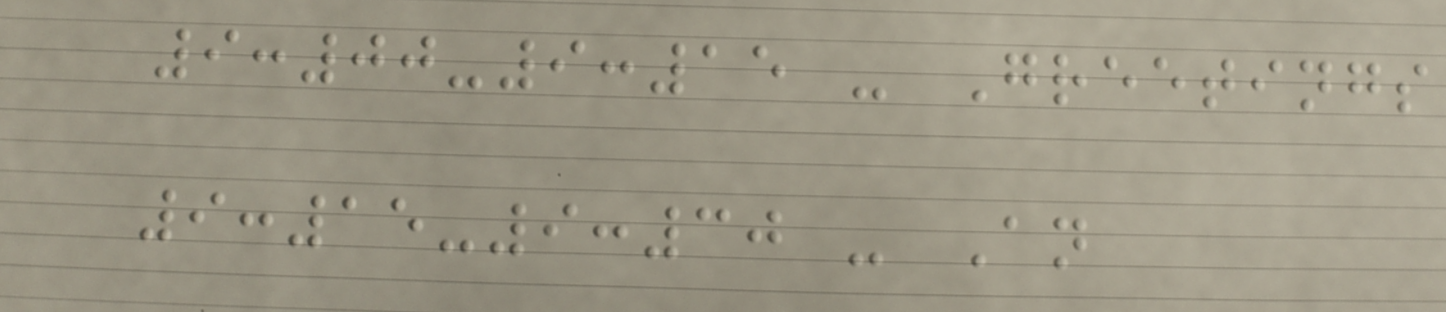9:00-9:15 - Greetings
9:15-9:30 - An
